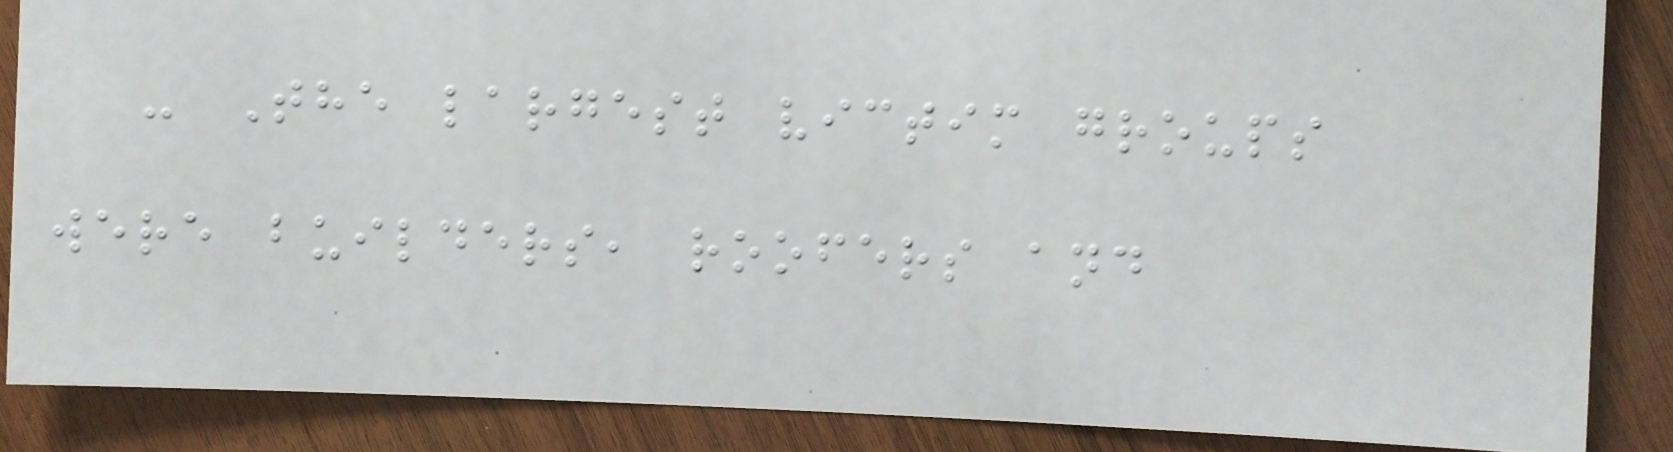- The largest victim groups
were builders, roofers and
